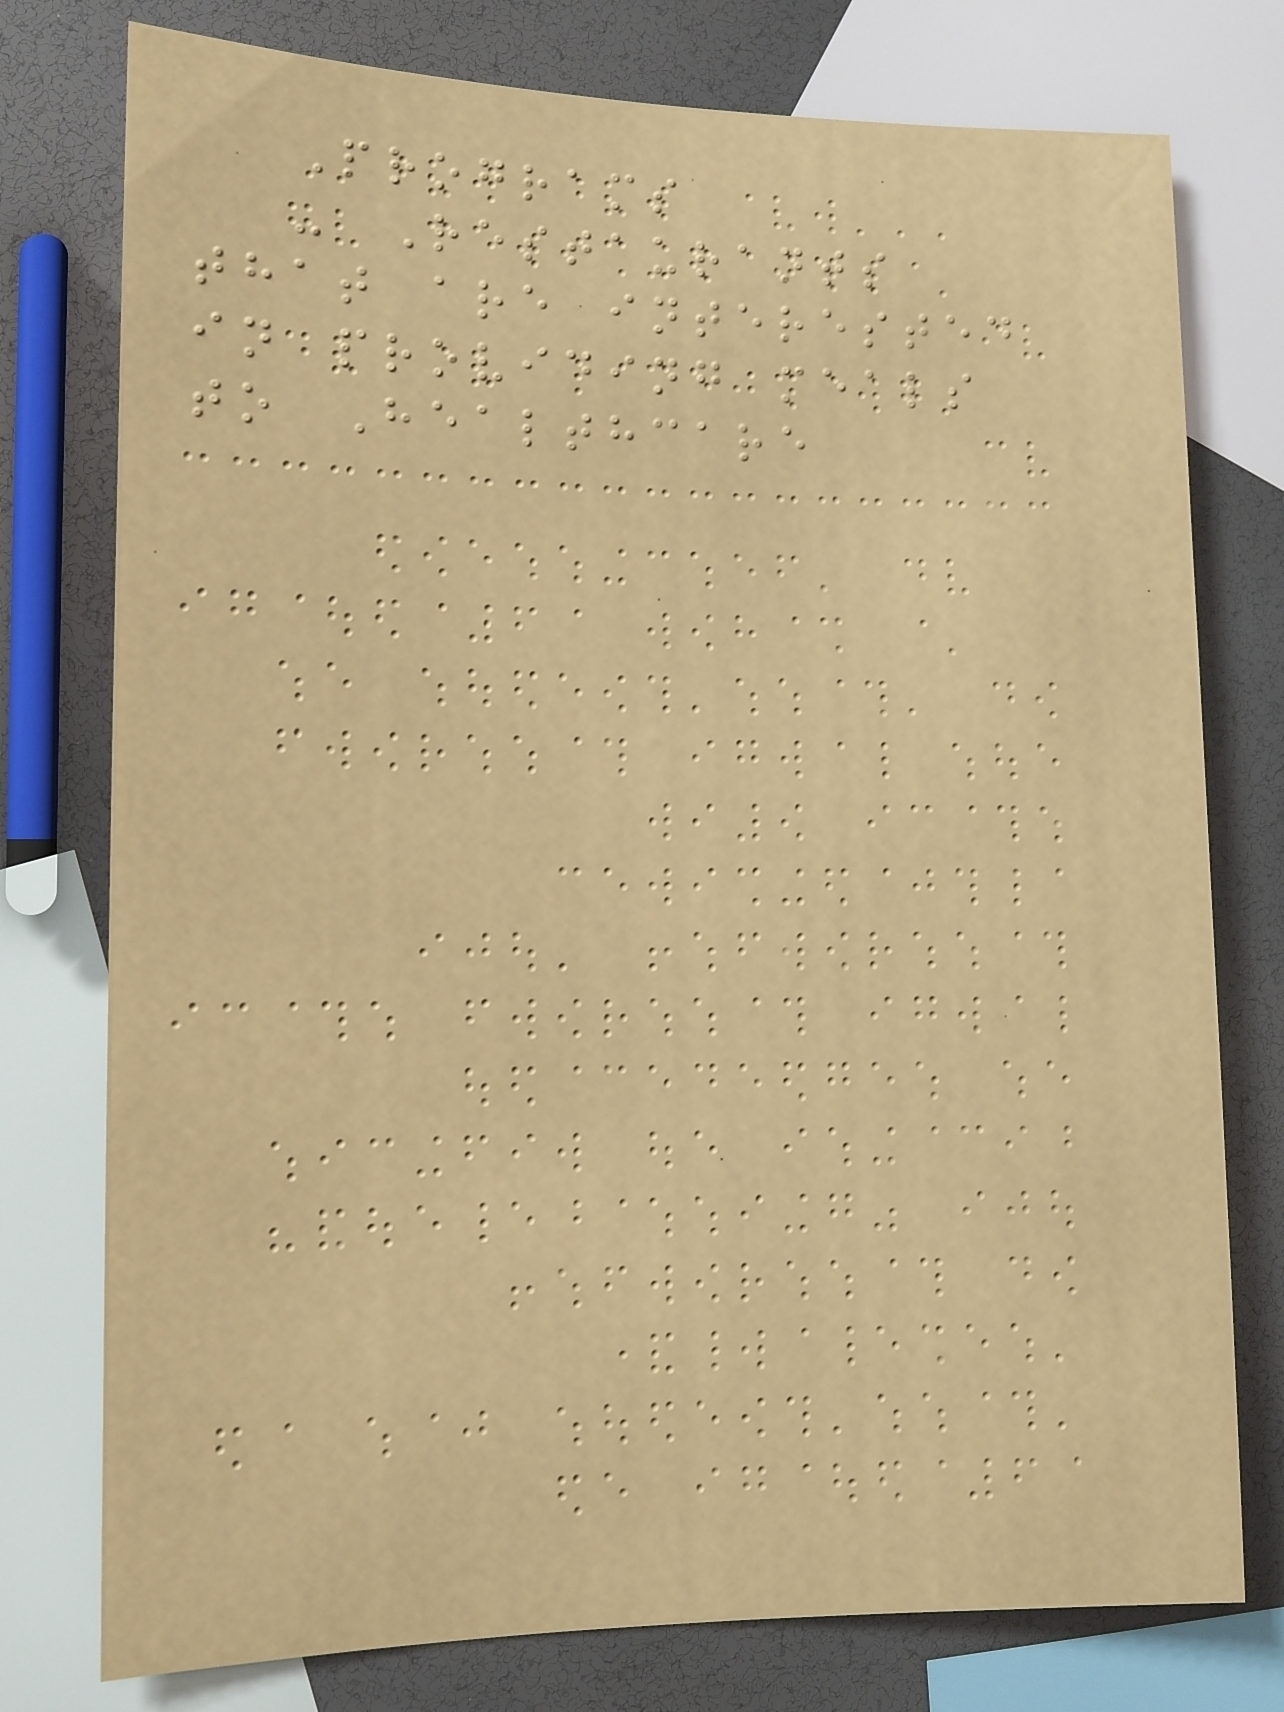Programs
- Restaurants
that are interested
in providing meals
to Healthcare
